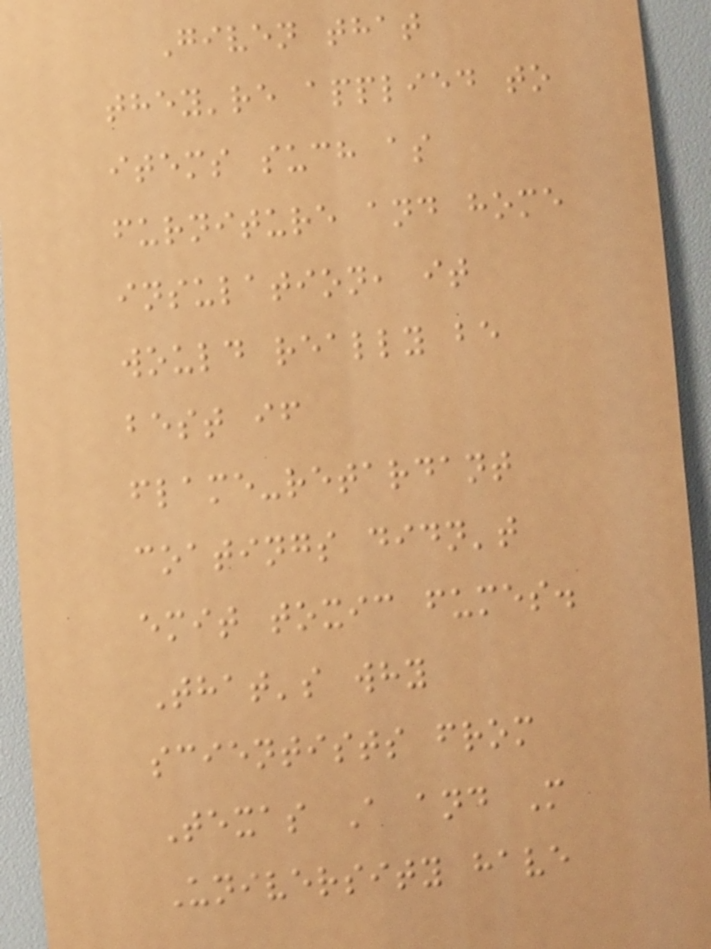Given that
they're applied to
items such as
furniture and home
insulation, it
would really be
best if
flame-retardant
coatings didn't
emit toxic fumes.
That's why
scientists from
Texas A and M
University have
